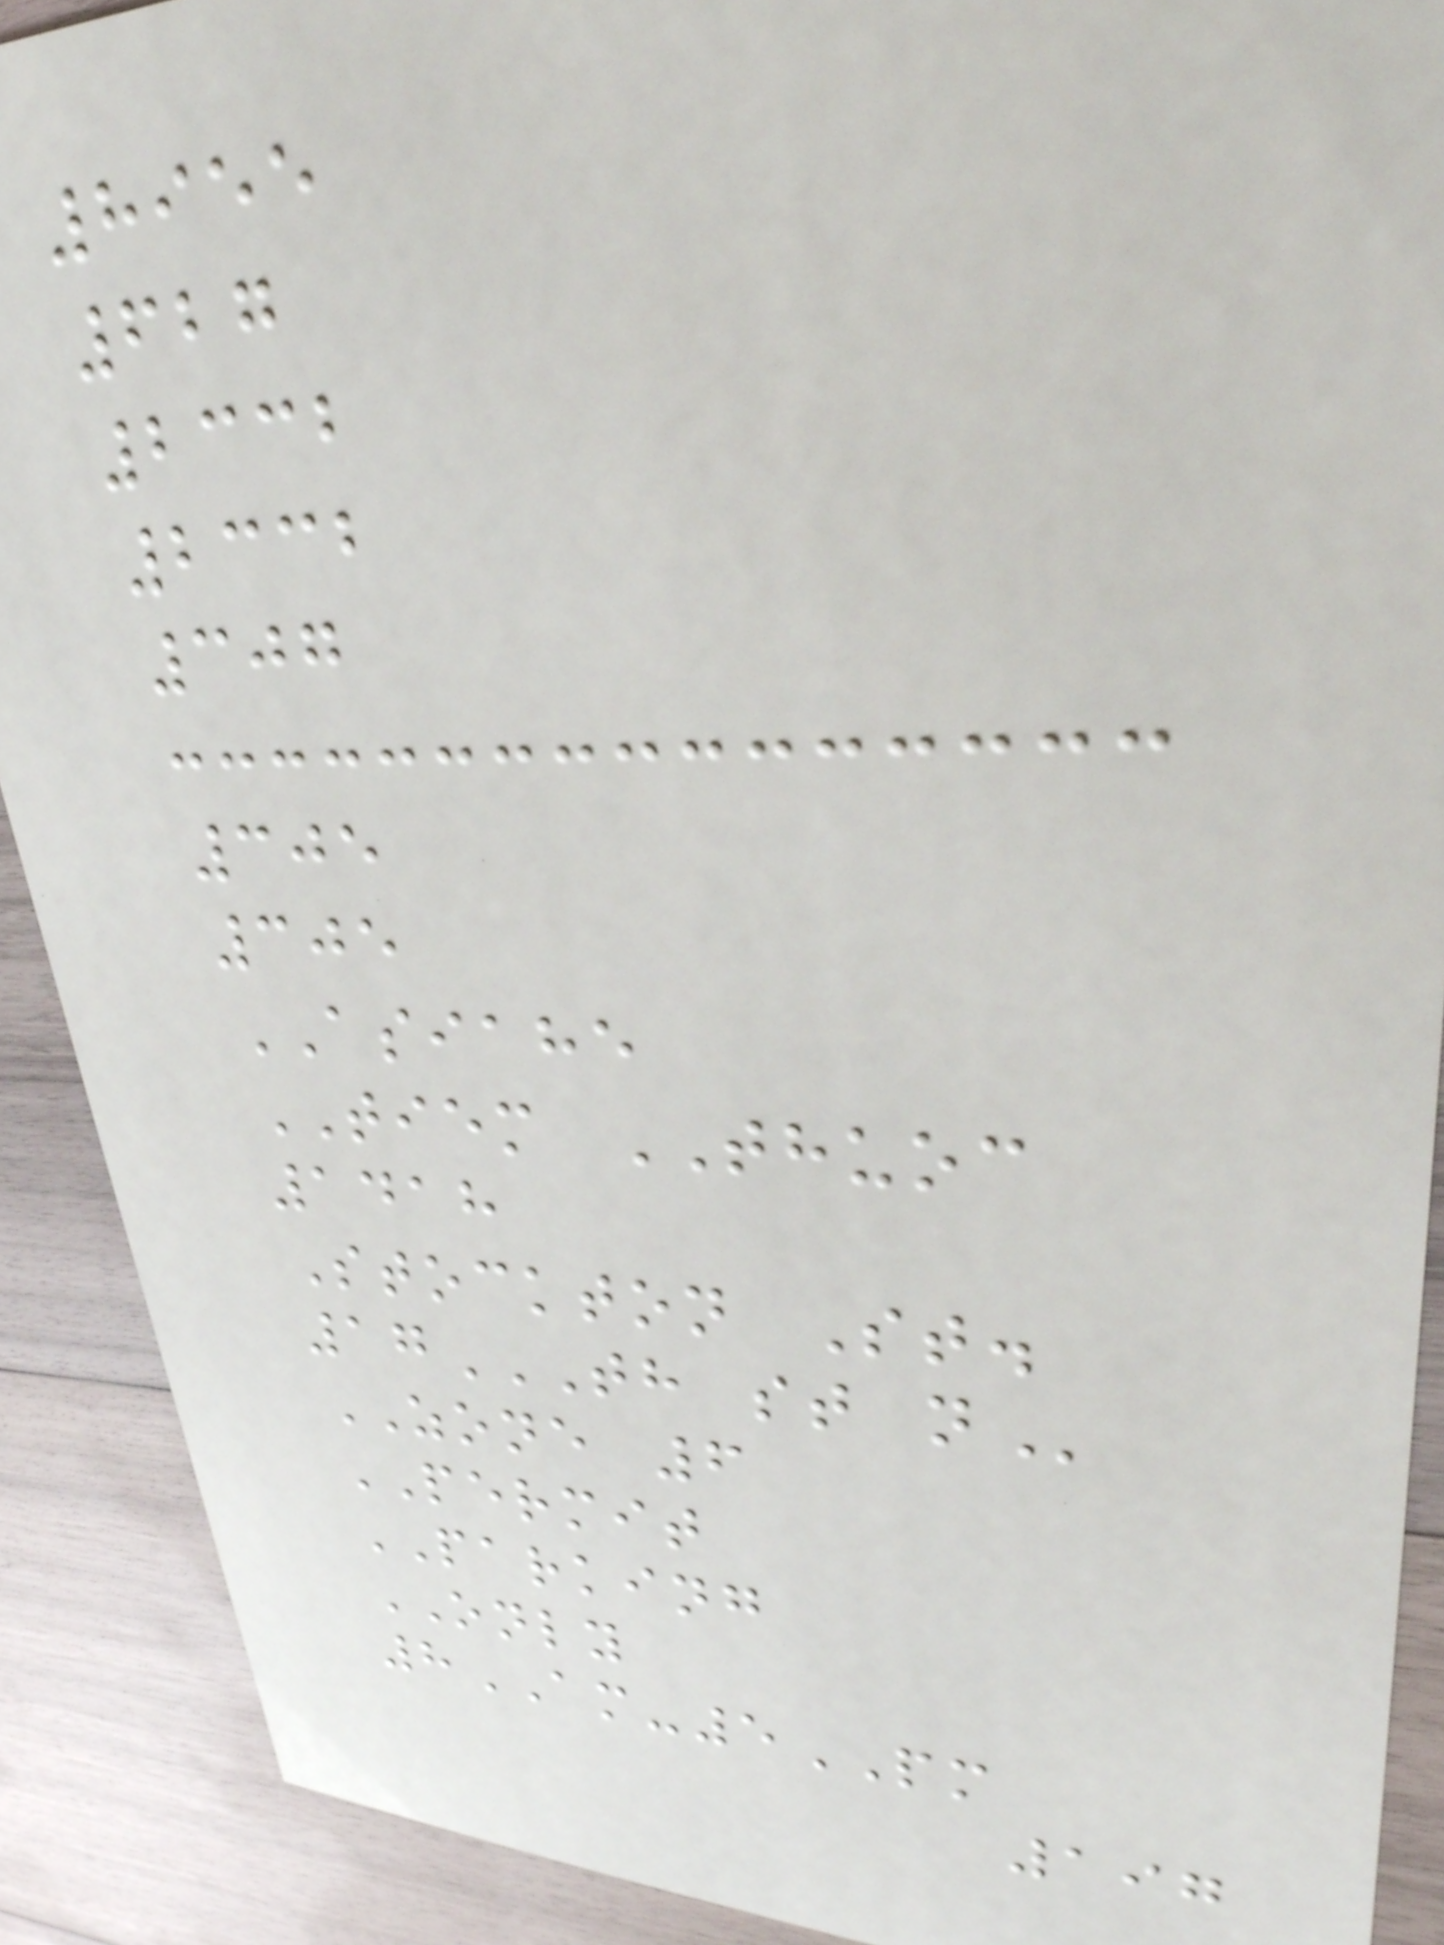8955
627
2332
2332
307
305
305
ASIAHE
TIEM THUOC
1418
Stockton St.
17TH ST N
ZONE 6
PERMIT
PARKING
ONLY
8AM-5PM
197
